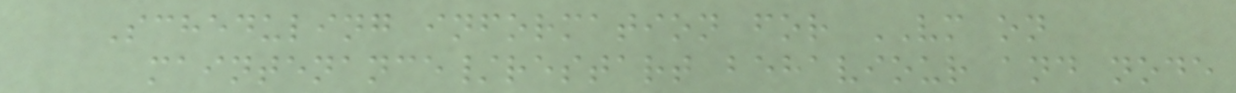Scheduling information for VM on
maintenance/restart behaviour and node
